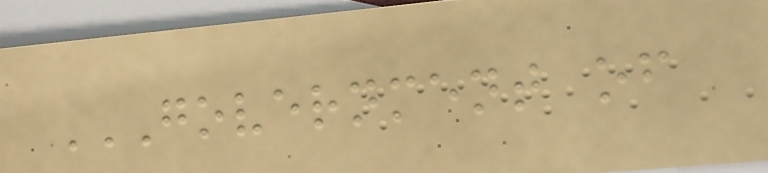GOVERNMENT OF
